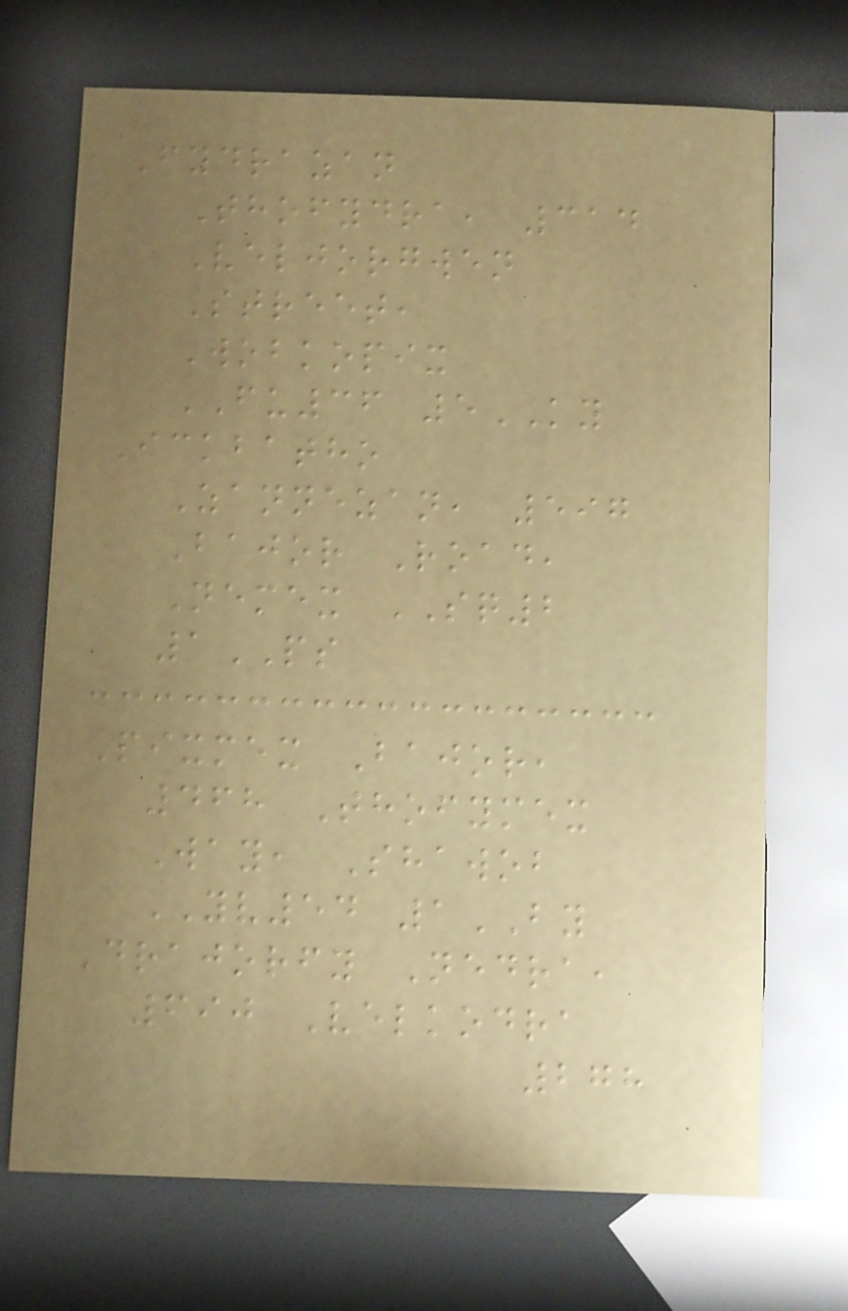Fydrazan
Thofydra, 314
Veljorgwen
Street,
Wobkopix
FU36 5KY
Ickbatho
Zannezan, 597
Bajor Road,
Nemex SQ2
1PS
Pixmex Bajor,
468 Thofymex
Way, Shawob
YV54 1BY
Drajorfy Nedra,
690 Velkodra
278
